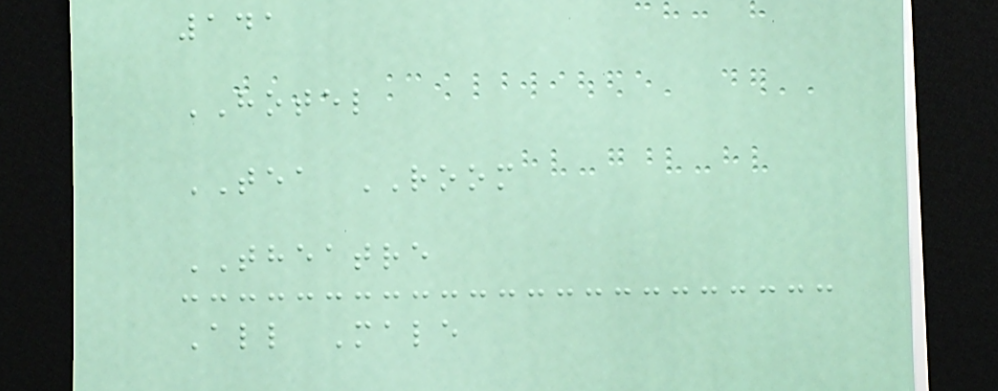141
HOTEL
TEA ROOM
THEATRE
All Male
